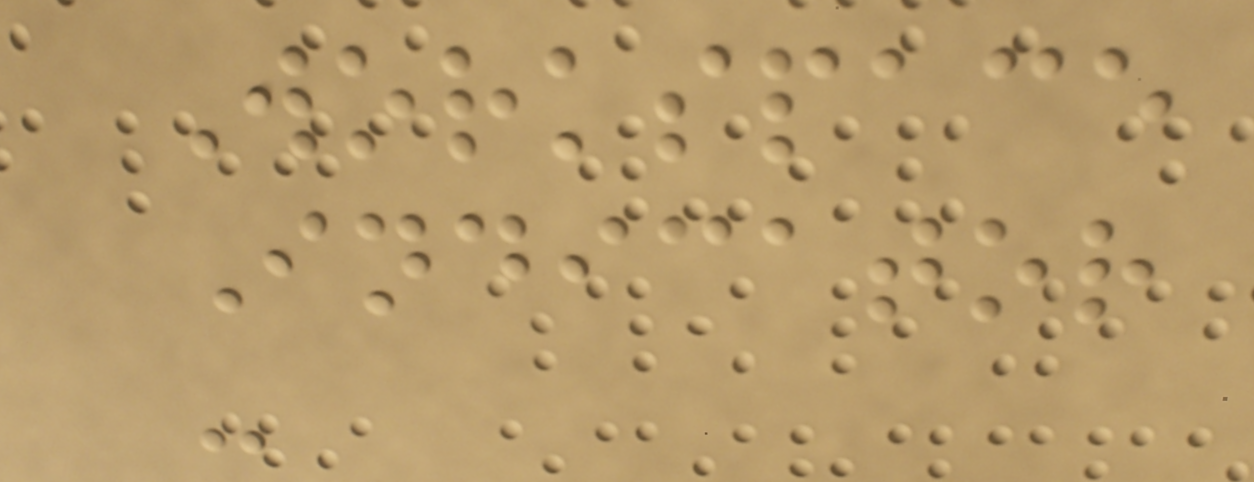Workspace
Indicator
-
